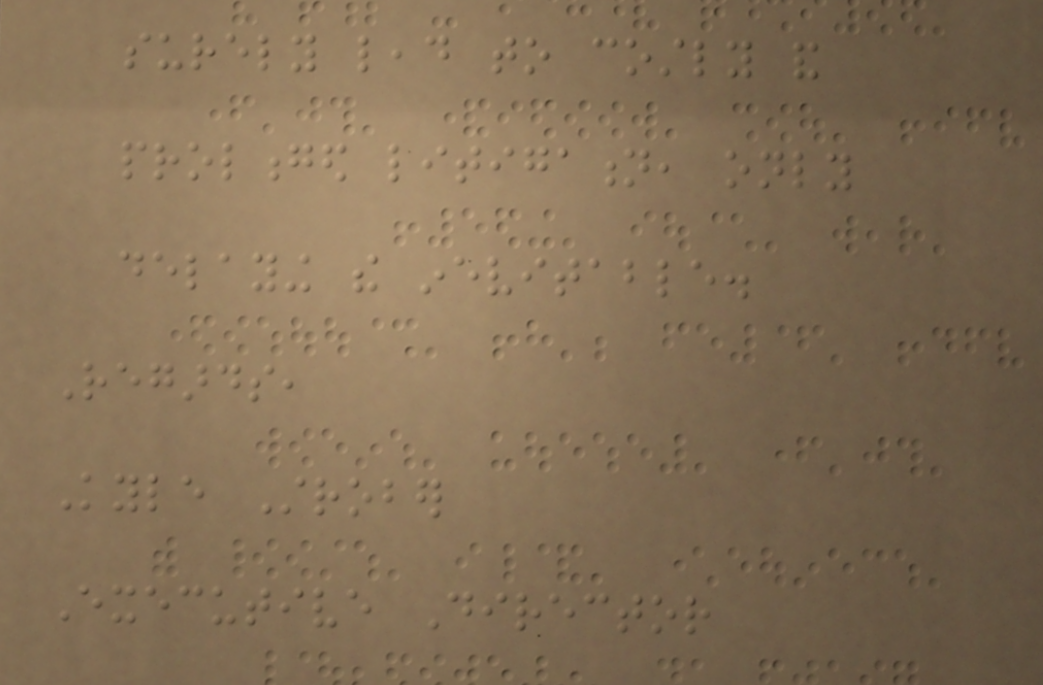surely lead to costly and
prolonged litigation, only
delaying the inevitable.
Regards,
Kyle Strober
Executive Director
